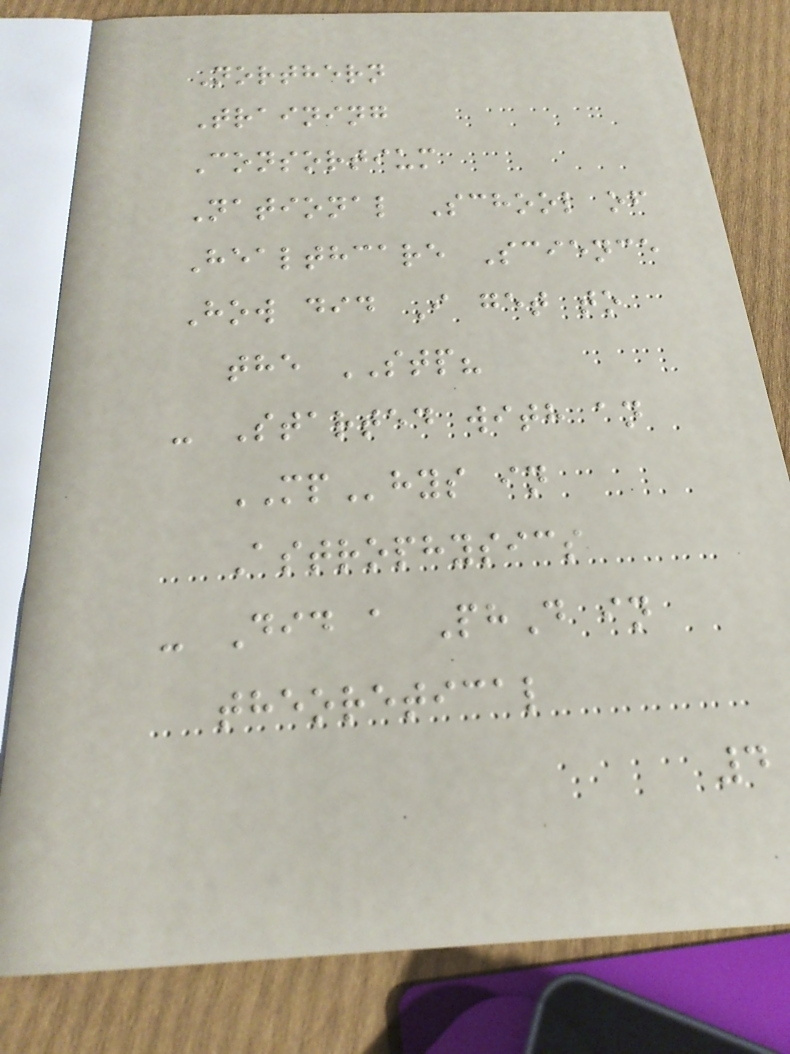Northern
Training
Consortium
National School of
Healthcare Science
How did I get to
the STP?
- Started with an
MPhys in
Astrophysics
- Did a PhD in
theoretical
4
